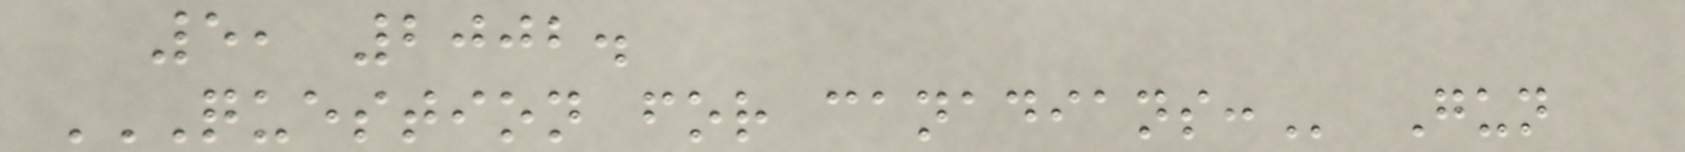5, 2002.
QUESTION FOR CANADIANS: Gun
